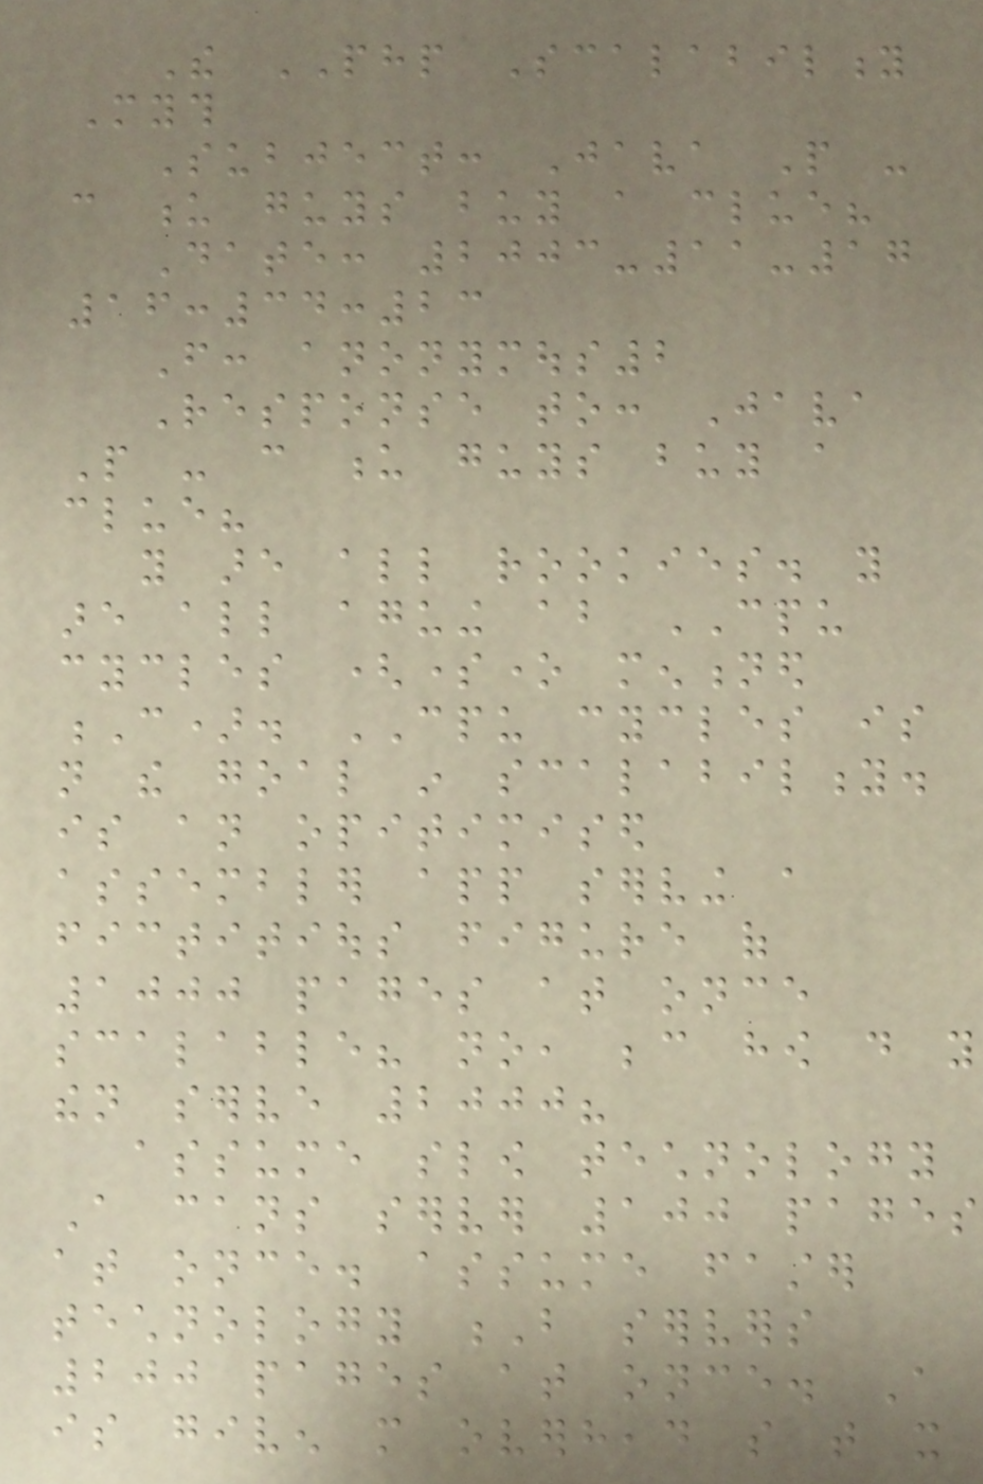The PHP Scalability
Myth
Subject: Java People -
can u guys buy a clue?
Date: 2003-11-17
16:34:23
From: anonymous2
Response to: Java
People - can u guys buy a
clue?
you are all rookies. you
are all aguing about CPU
cycles (someone mentioned
C). CPU cycles is
not the goal in scalability.
is an opitimised
assembler app serving a
fictitious figure of
1000 pages at once
scalable? no, because how do you
then serve 2000?
assume slow technology
A cans server 100 pages
at once. assume faster
technology B servers
200 pages at once. A
is given more overhead so that it
